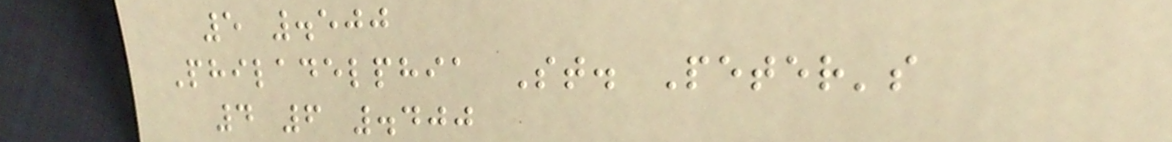5 .500
Philadelphia St. Peter's
4 6 .400
